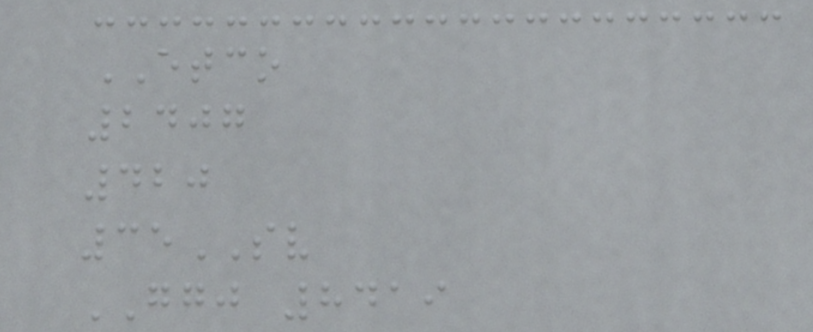ETCO
2407
420
35SV
GGJ 8419
